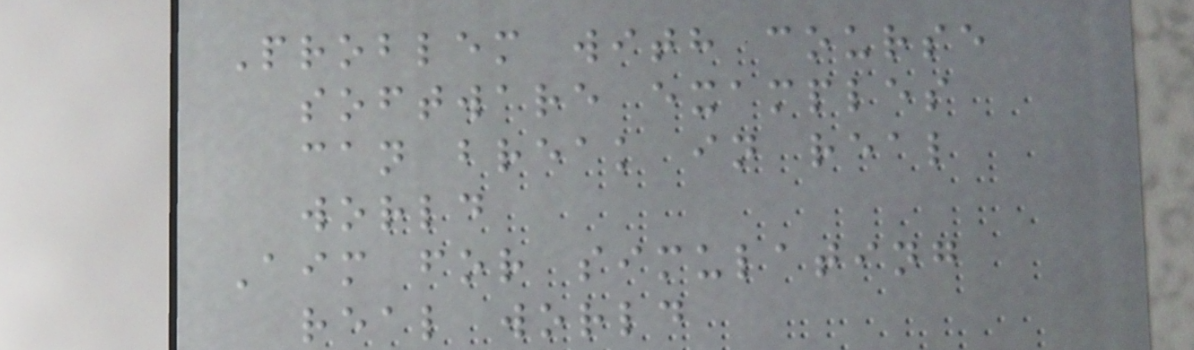Problem with course
software examples
can break in real
world
Aim for simulating
real world
